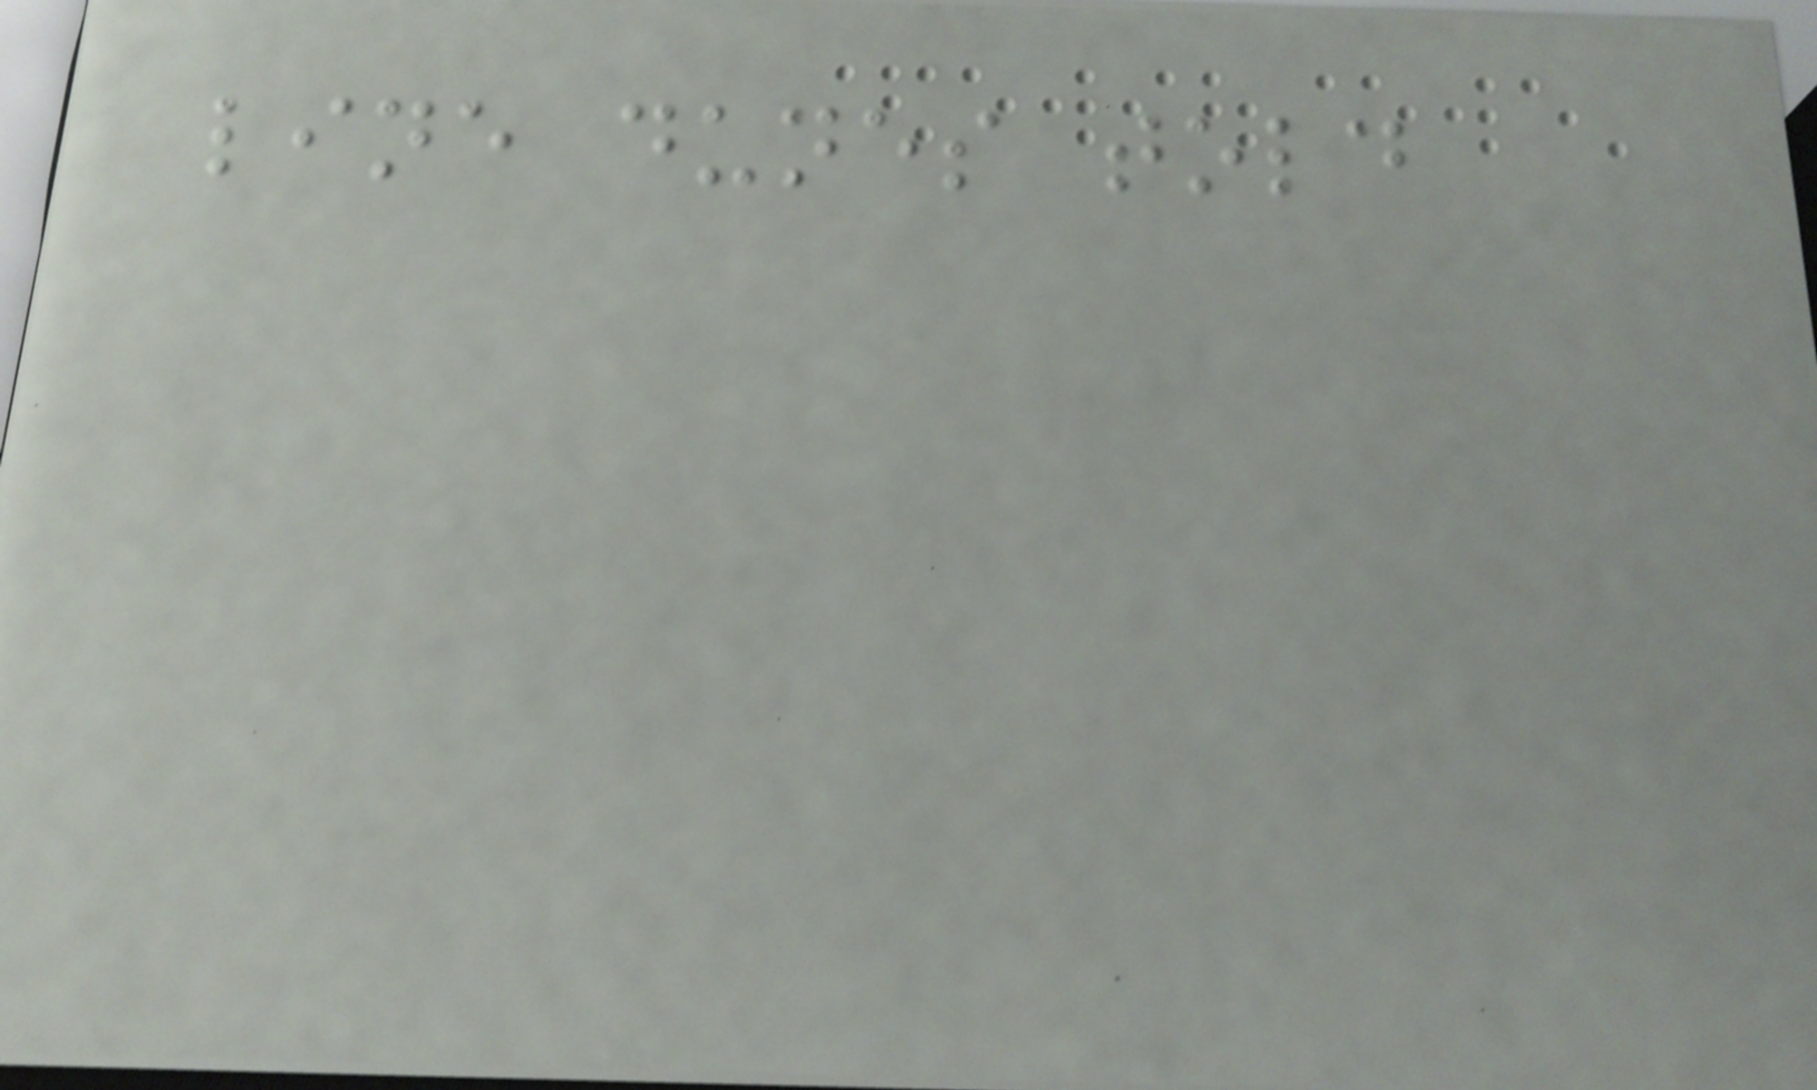line dunes told
